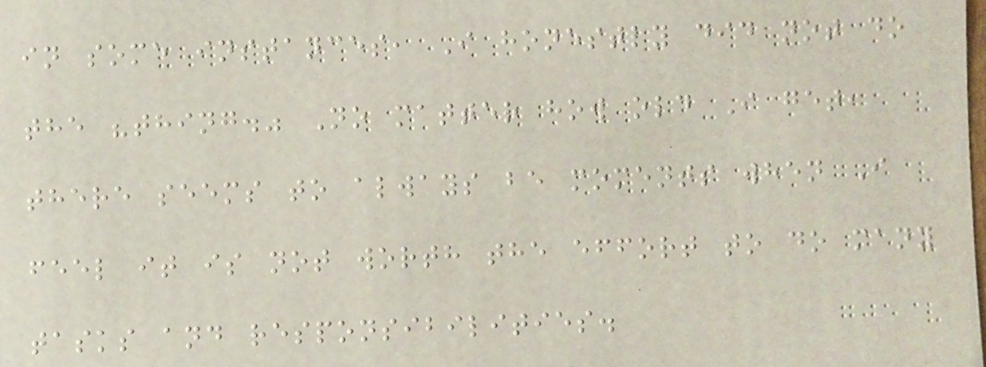in some instances, I honestly did not do
the "thing." No matter how old I get,
there seems to always be moments when I
feel it is not worth the effort to do many
tasks and responsibilities.
